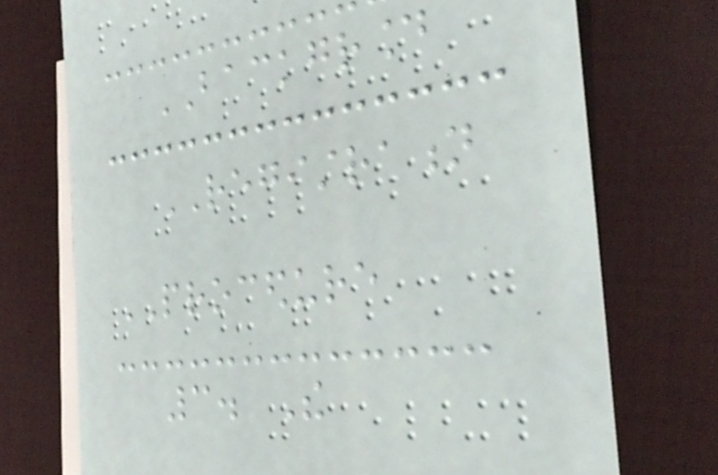BACKGROUND
REGISTRATION
PROCEDURE
3. The
